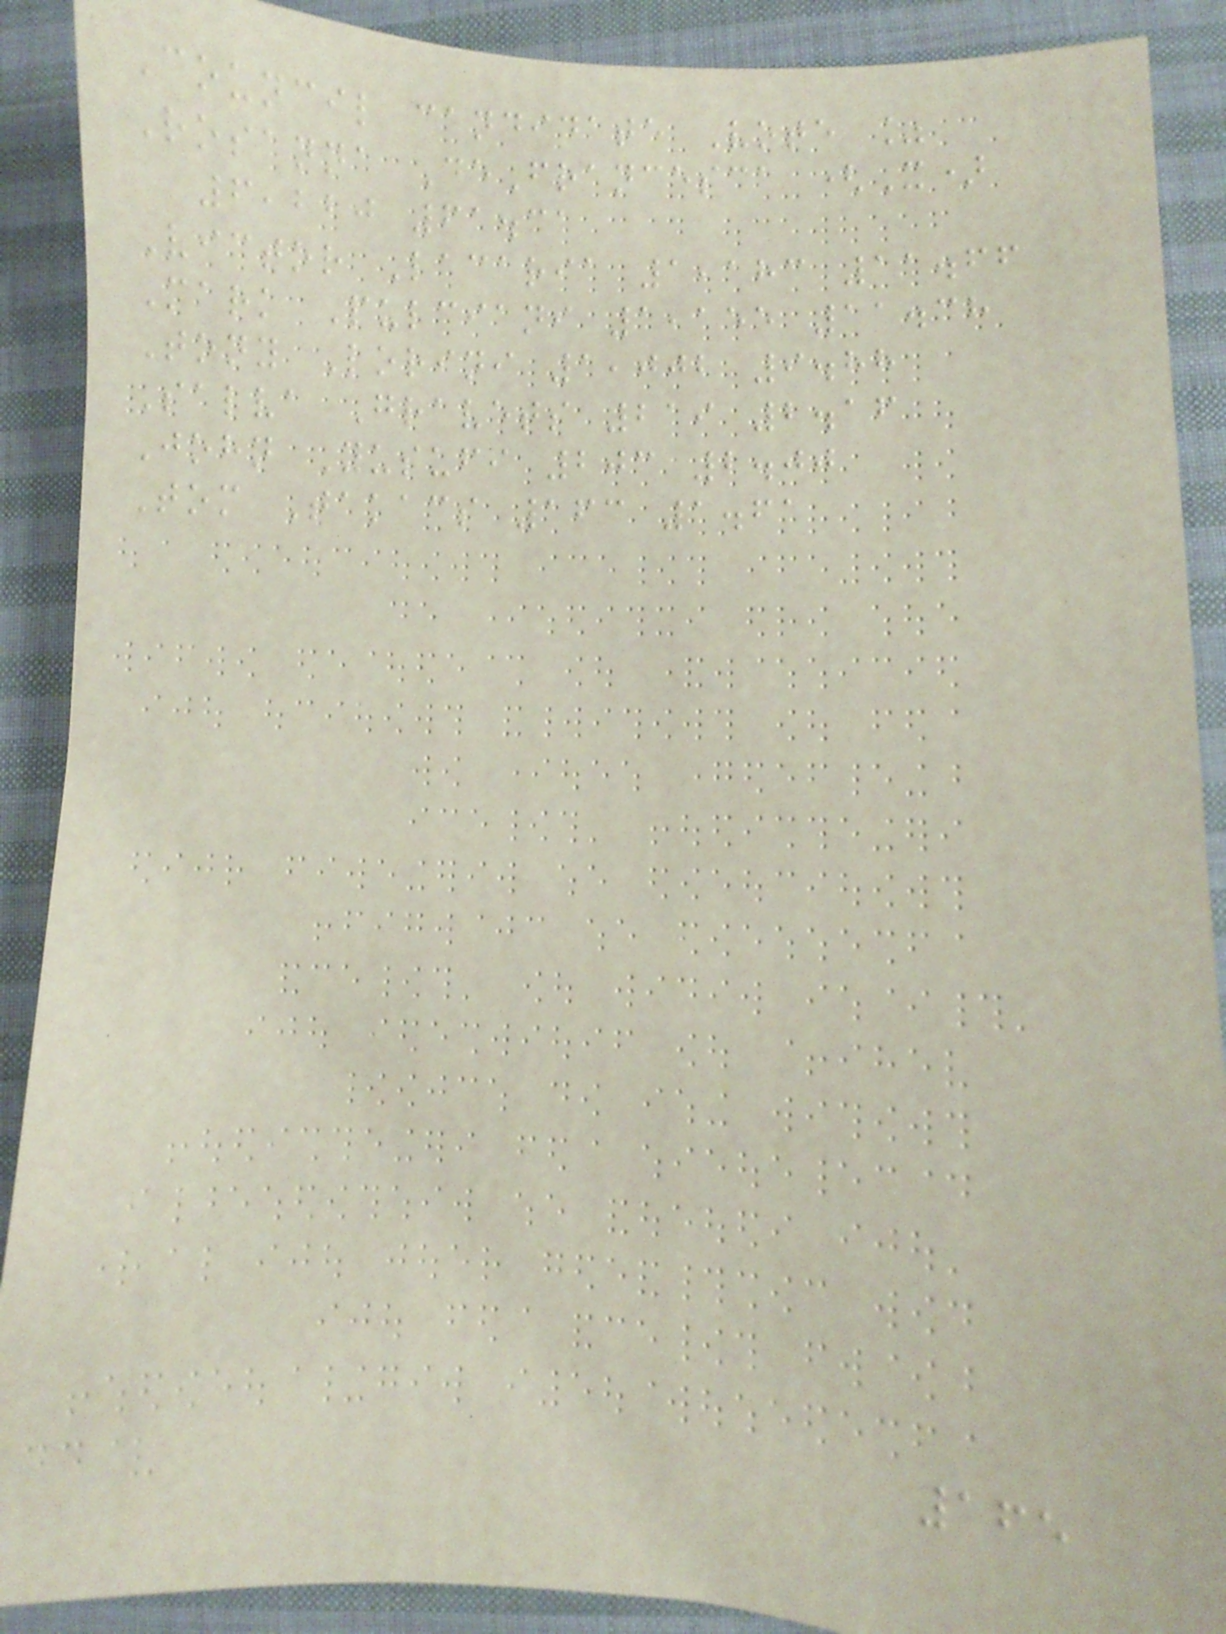Council candidate Vote %
Rosanna DeFrancesca (X)
6,220 61.31
Victor Lacaria 1,183 11.66
Mark Pulciani 1,155 11.38
Tony Lorini 1,002 9.88
Salva Gravets 219 2.16
John Yusufi 203 2.00
Tom Takacs 163 1.61
165
